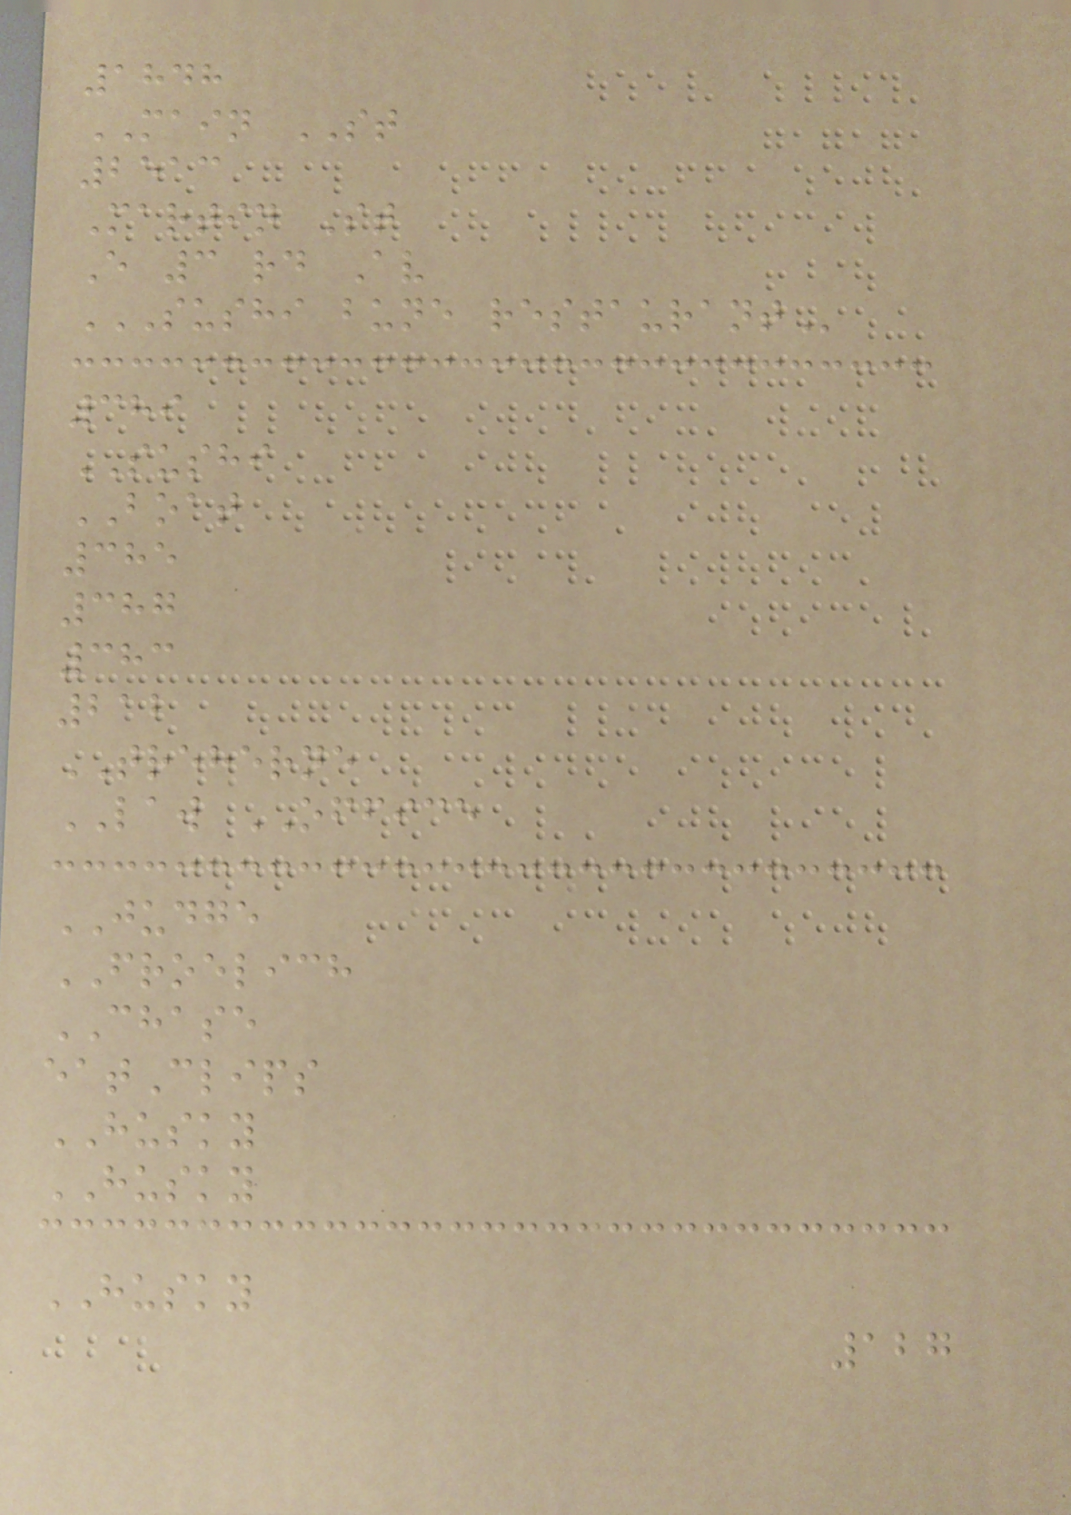1848
MAIN ST
2513
Martin St
E 3 rd Av
SUSHI BUNE RESTAURANT
389
SUSHI
BOAT
385
387
383
212
TREHERNE
LAW OFFICE
JUDGE
FROELICH
CHASE
eatClips
HUSKY
HUSKY
HUSKY
127
